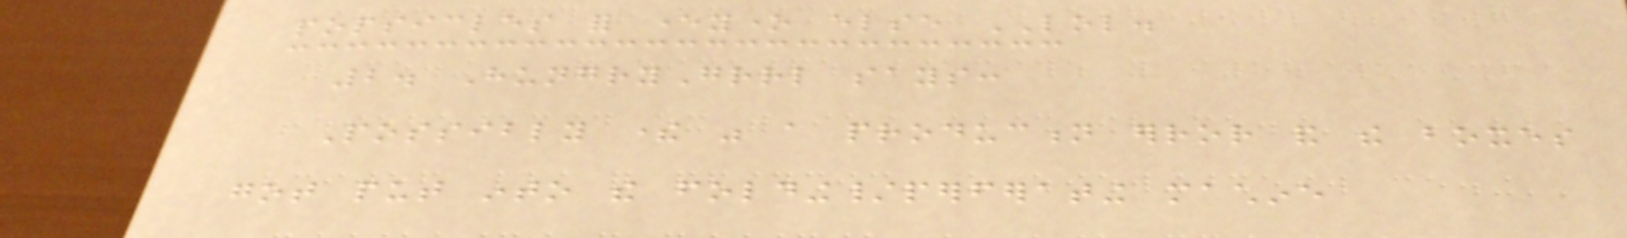popsicles for everyone else LOL.
2. HungryGrrl says:
Possibly there was a production error and the boxes
got put into the folding/perferating machine
